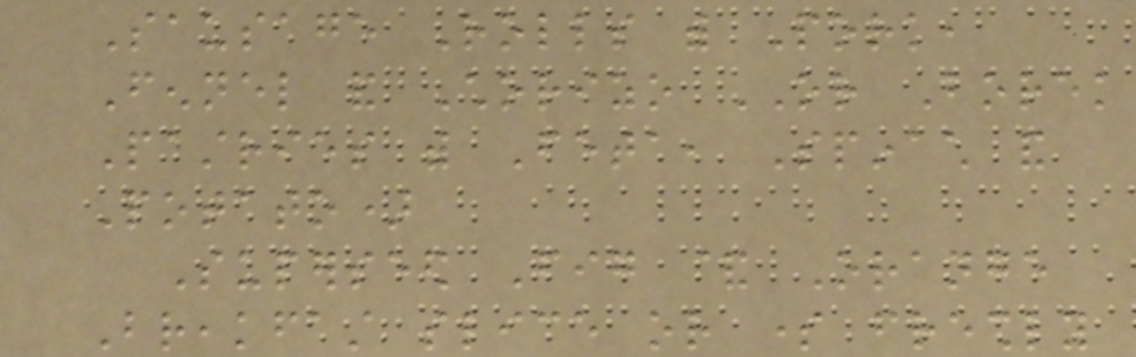Sausage Rolls with Pork,
Fennel and Chorizo OR Borek
Pastries with Feta, Spinach and
Potato)
Superseed Fig & Orange
Breakfast slice or some freshly
